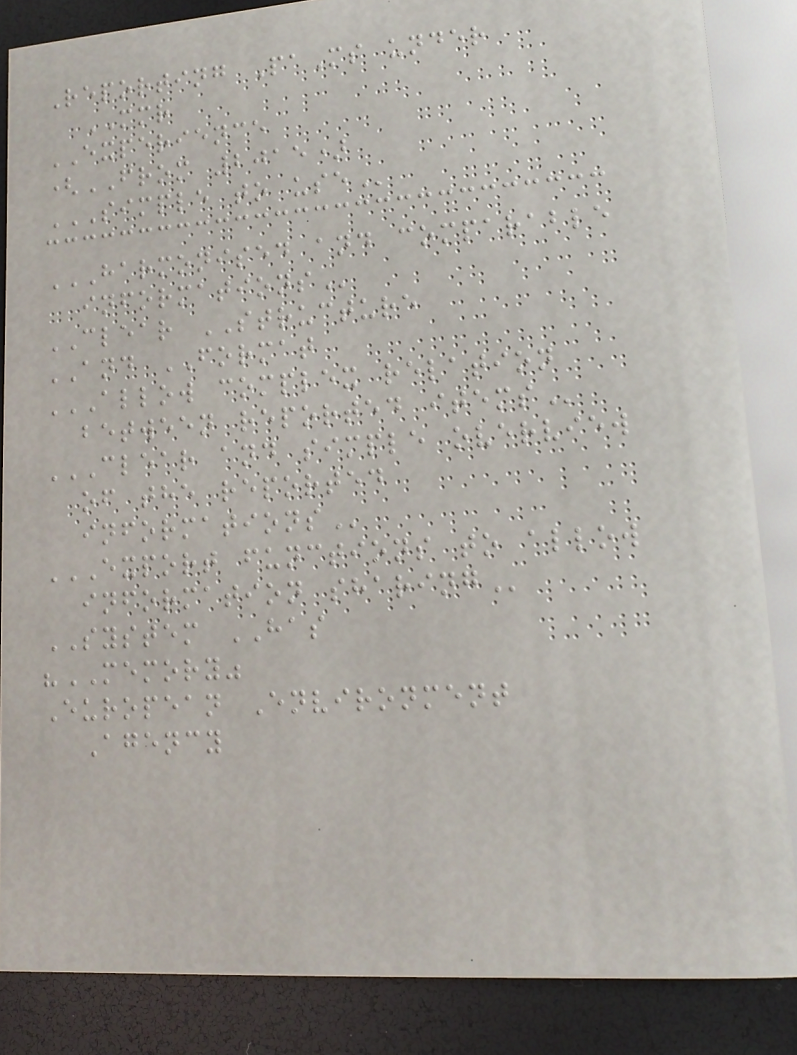Reporting PaMs under
MMR
EXPERIENCE
(FROM 2015)
SIMPLE TO USE
HARMONISED AND COMPARABLE
INFORMATIONS
CLEAR STRUCTURE
AND FORMAT
ALLOW COMPLEX RELATION
BETWEEN REPORTED ITEMS
CLEAR AND SIMPLE OVERVIEW
OF THE REPORTED
INFORMATIONS
EXPORT FUNCTIONS TO ALLOW
INFORMATION SHARING
SYSTEM HAS
"MEMORY"
European Environment
Agency
